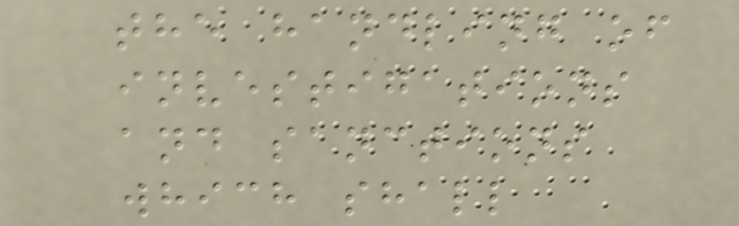the handling of
investigations
and sanctions
which shall
